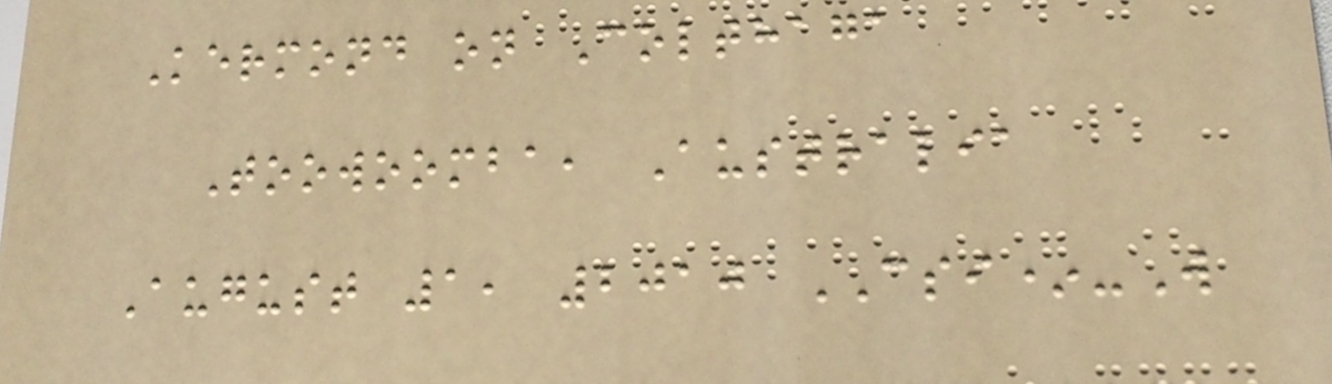Kermond on Colthaga
Toowoomba, Australia
August 1, 2010 CSI*-W
